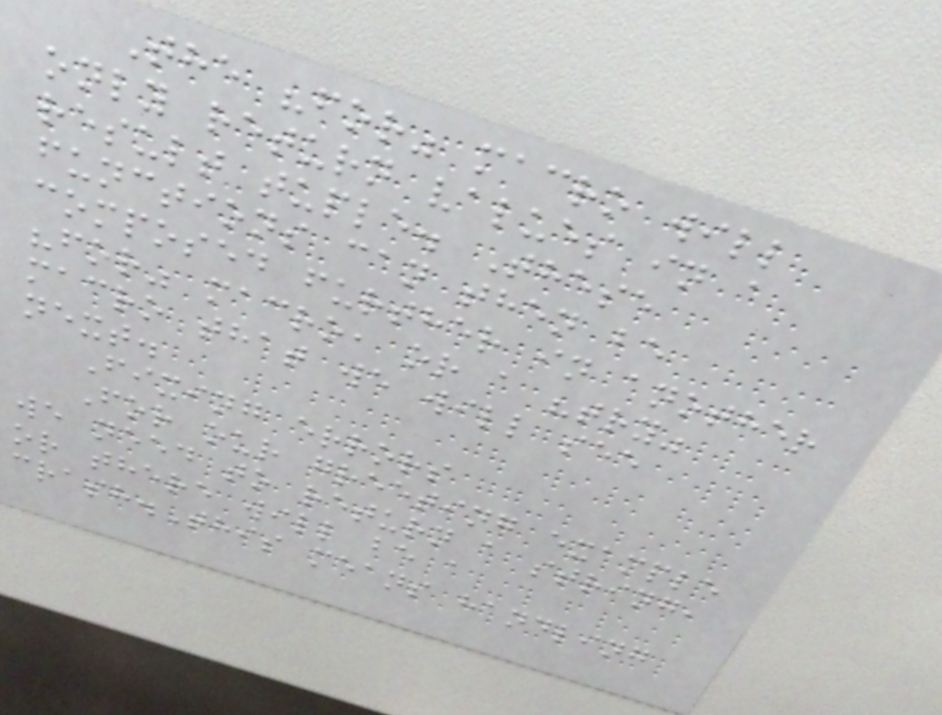The "for" macro will
only return values in a
result tuple. These
functions can then be
composed further in another
"for" macro, or a "try"
macro that we will see
next.
Fixing errors
For our greeting example
we need to return a string,
or there will be a
crash.This means handling
